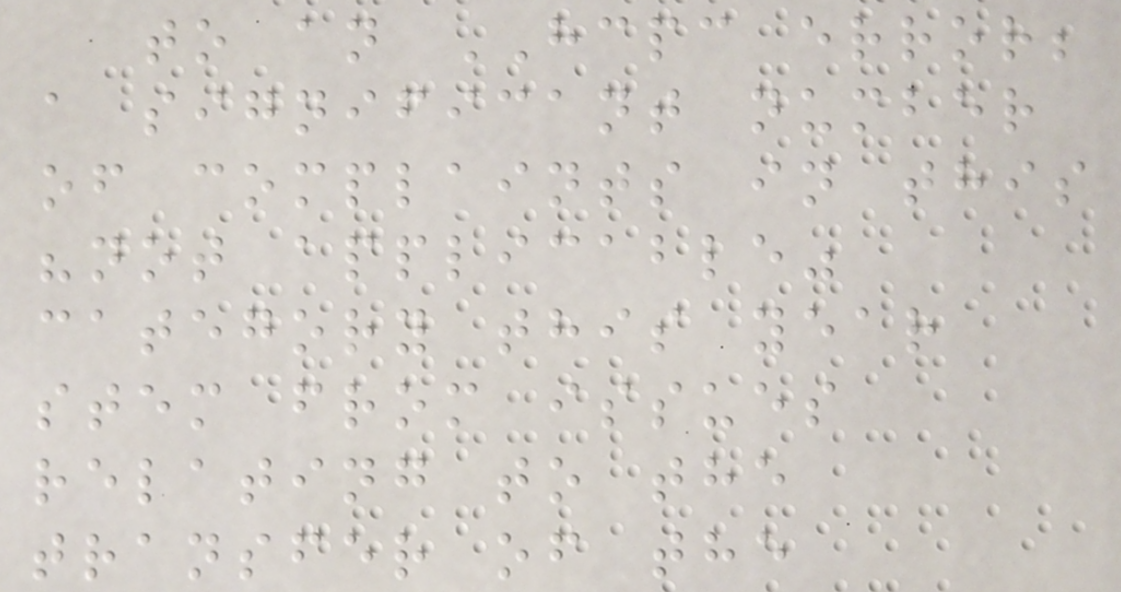to an HCPC error;
a significant number
of complaints in this
"not applicable"
category this year
stem from issues
relating to the
transfer of the
